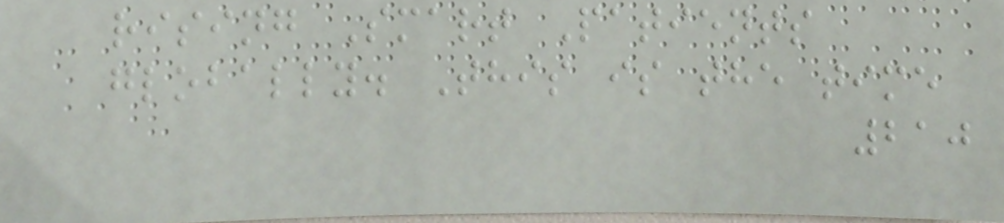rising Smart Patients
globally. This is the time
210
